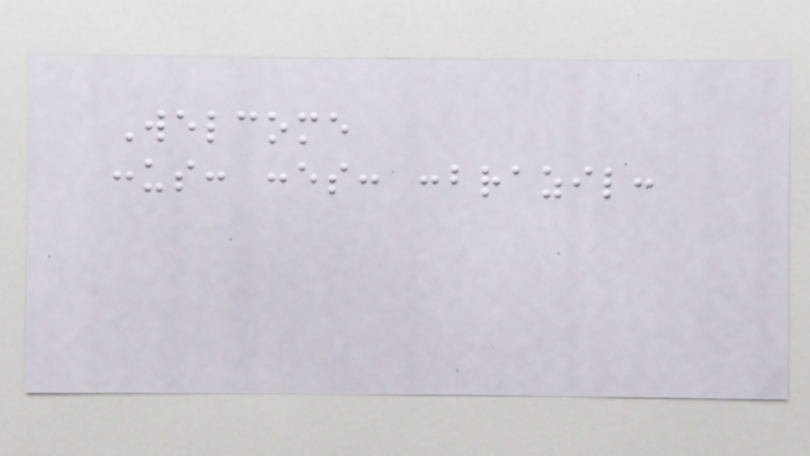Welcome
:us: :es: :brazil:
